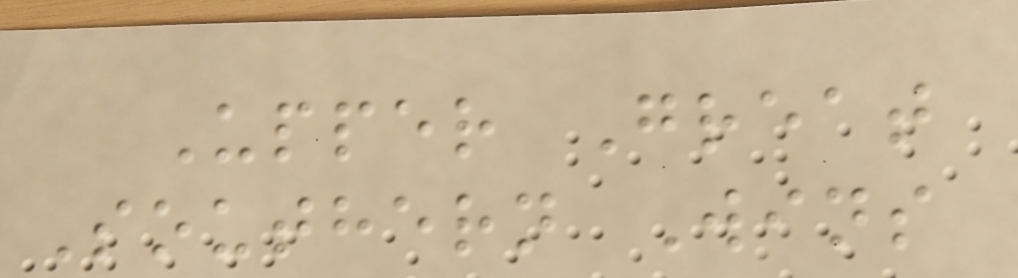Upper Great
Southern Wins
